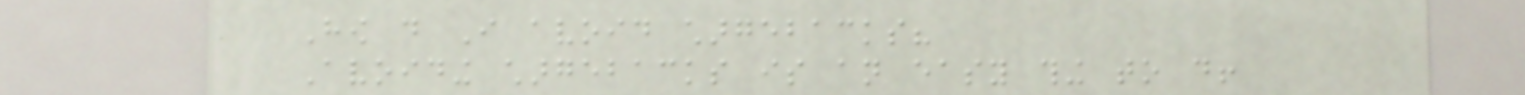How do I avoid chargebacks?
Avoiding chargebacks is an easy thing to do!
